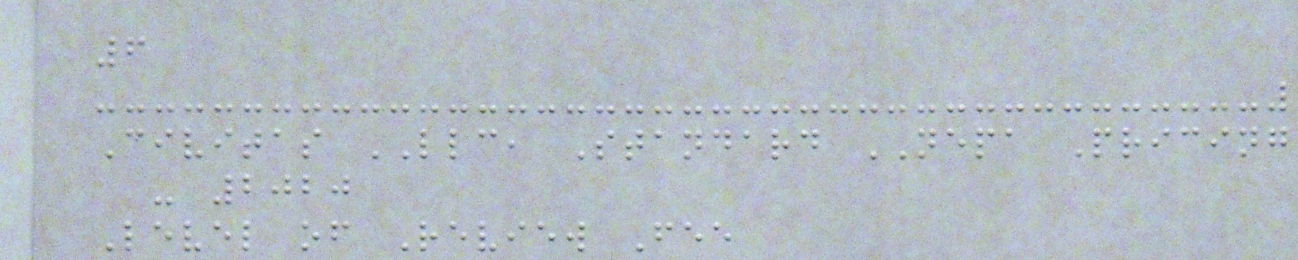6
Civitas LLC, Standard NEPA Pricing
- 2020
Level of Review Fee
